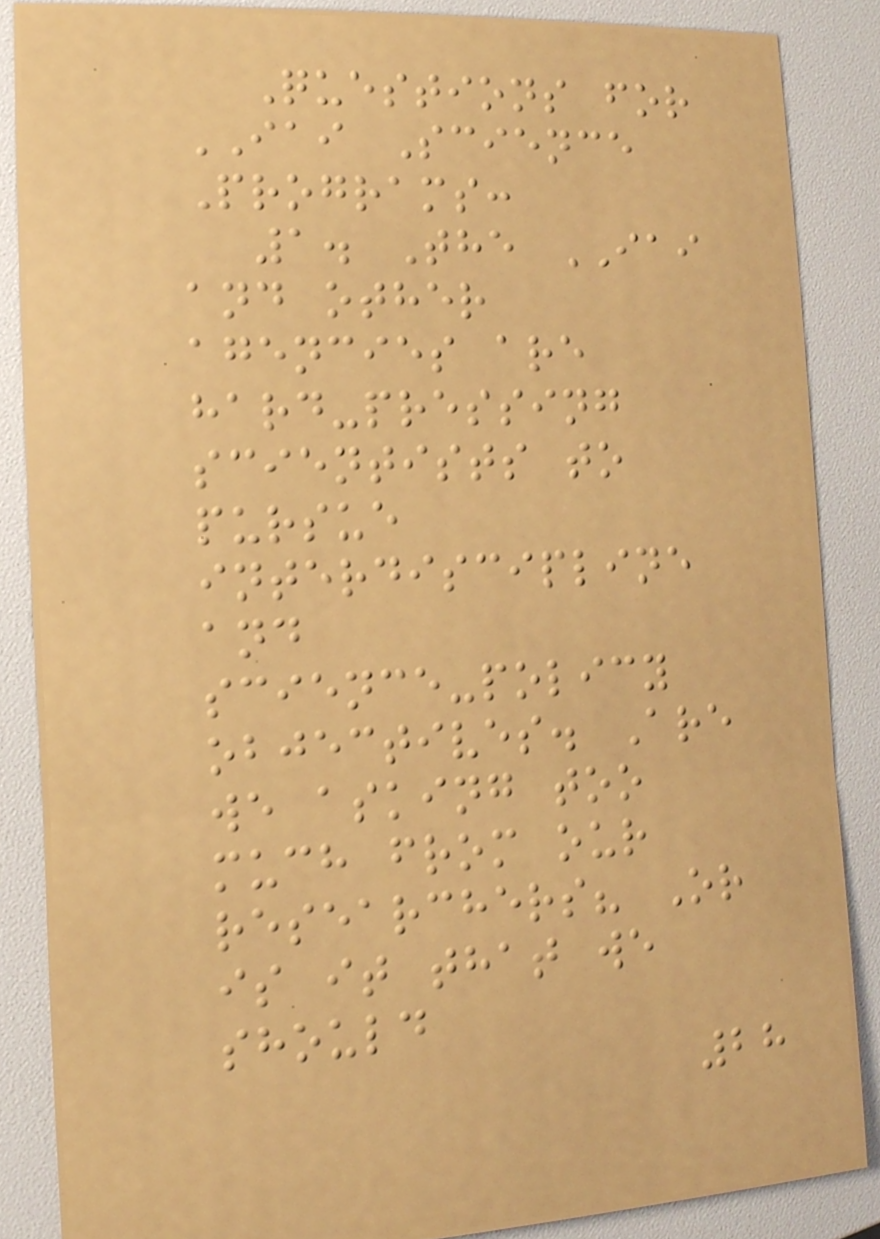Questions for
IAI Science
Programs:
1. The IAI
and other
agencies are
hard-pressing
scientists to
pursue
interdiscipline
and
science-policy
objectives. Are
we asking too
much from our
researchers? Or
is it that we
should
28
